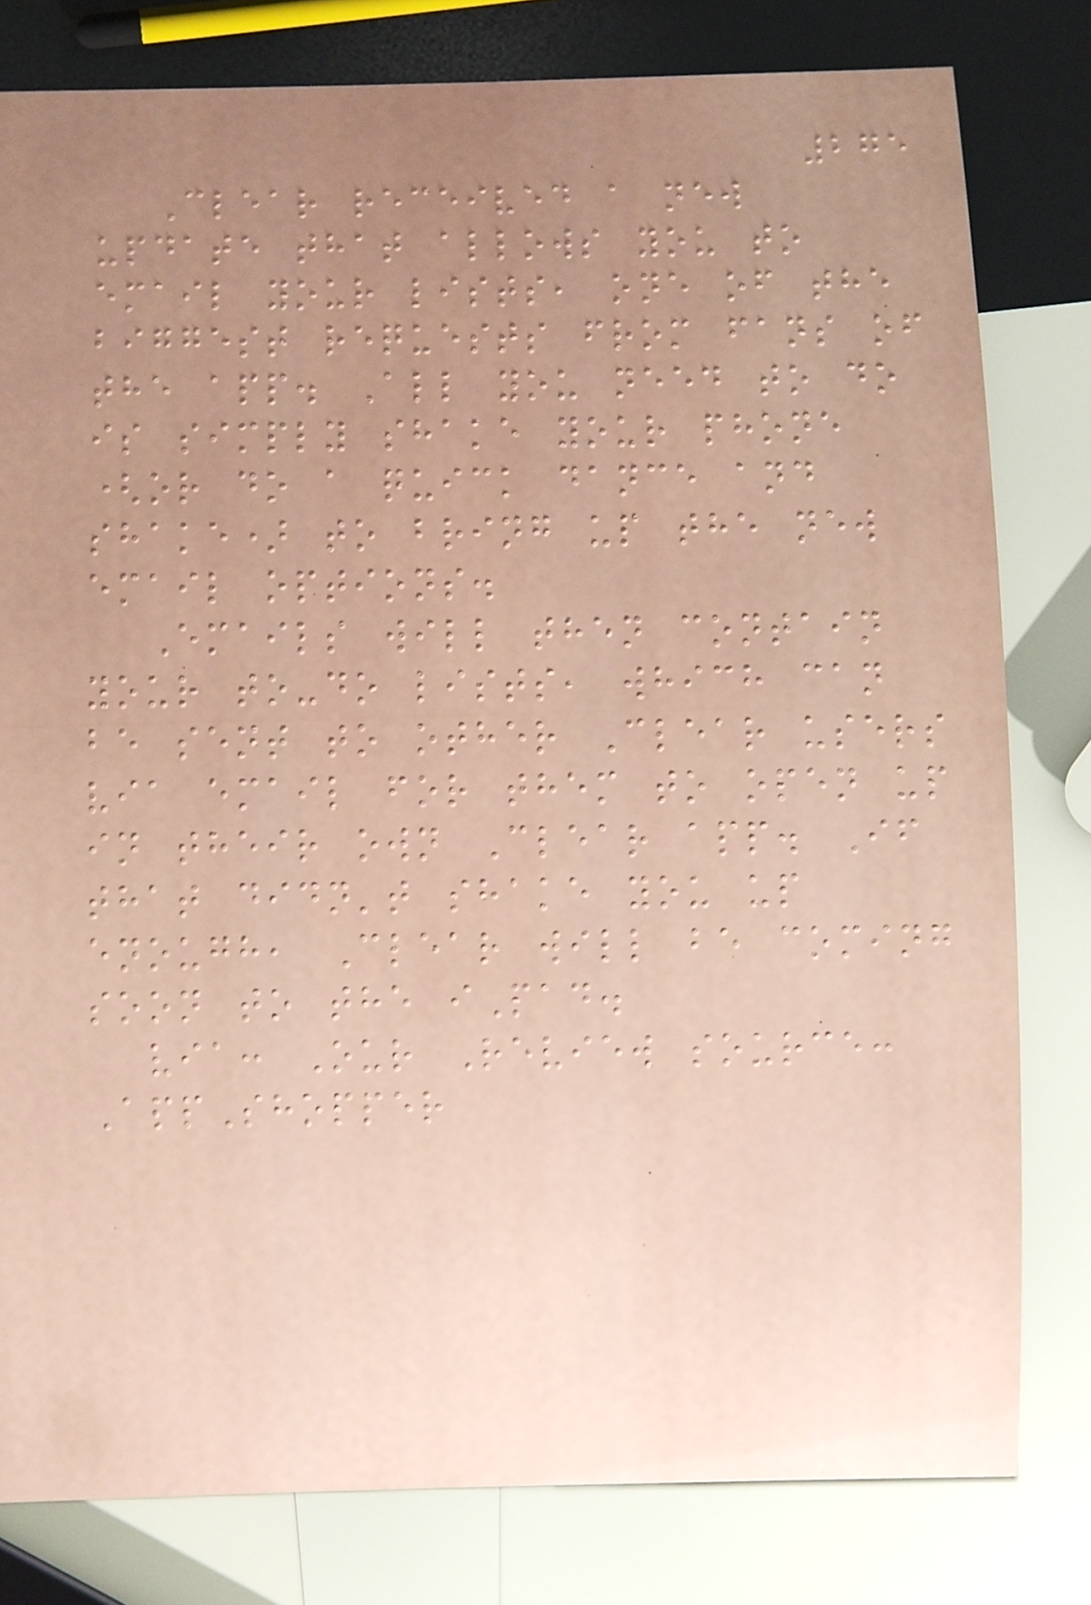275
Clear received a new
update that allows you to
email your lists, one of the
biggest requests from fans of
the app. All you need to do
is simply shake your phone
(or do a quick dance and
shake) to bring up the new
email options.
Emails will then contain
your to-do lists, which can
be sent to other Clear users
via email for them to open up
in their own Clear app. If
that didn't shake you up
enough, Clear will be coming
soon to the iPad.
via: Our Review source:
AppShopper
